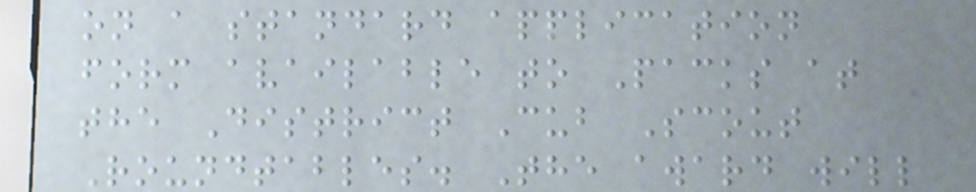on a standard application
form available to Packs at
the District Cub Scout
Roundtables. The award will
